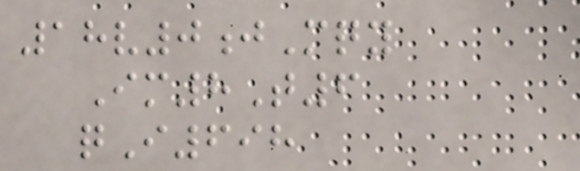18v0jMqy
Im8T6
qI698
